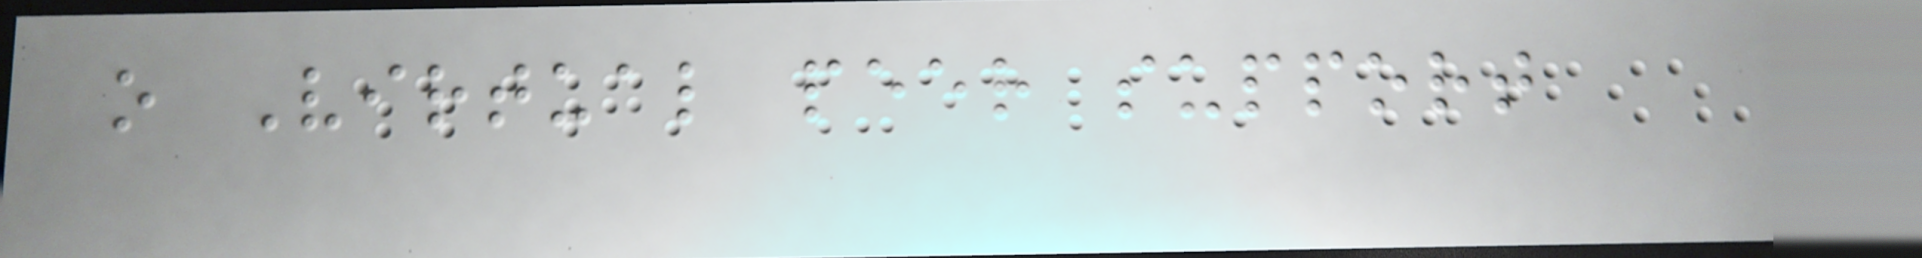o Virtual peer support
